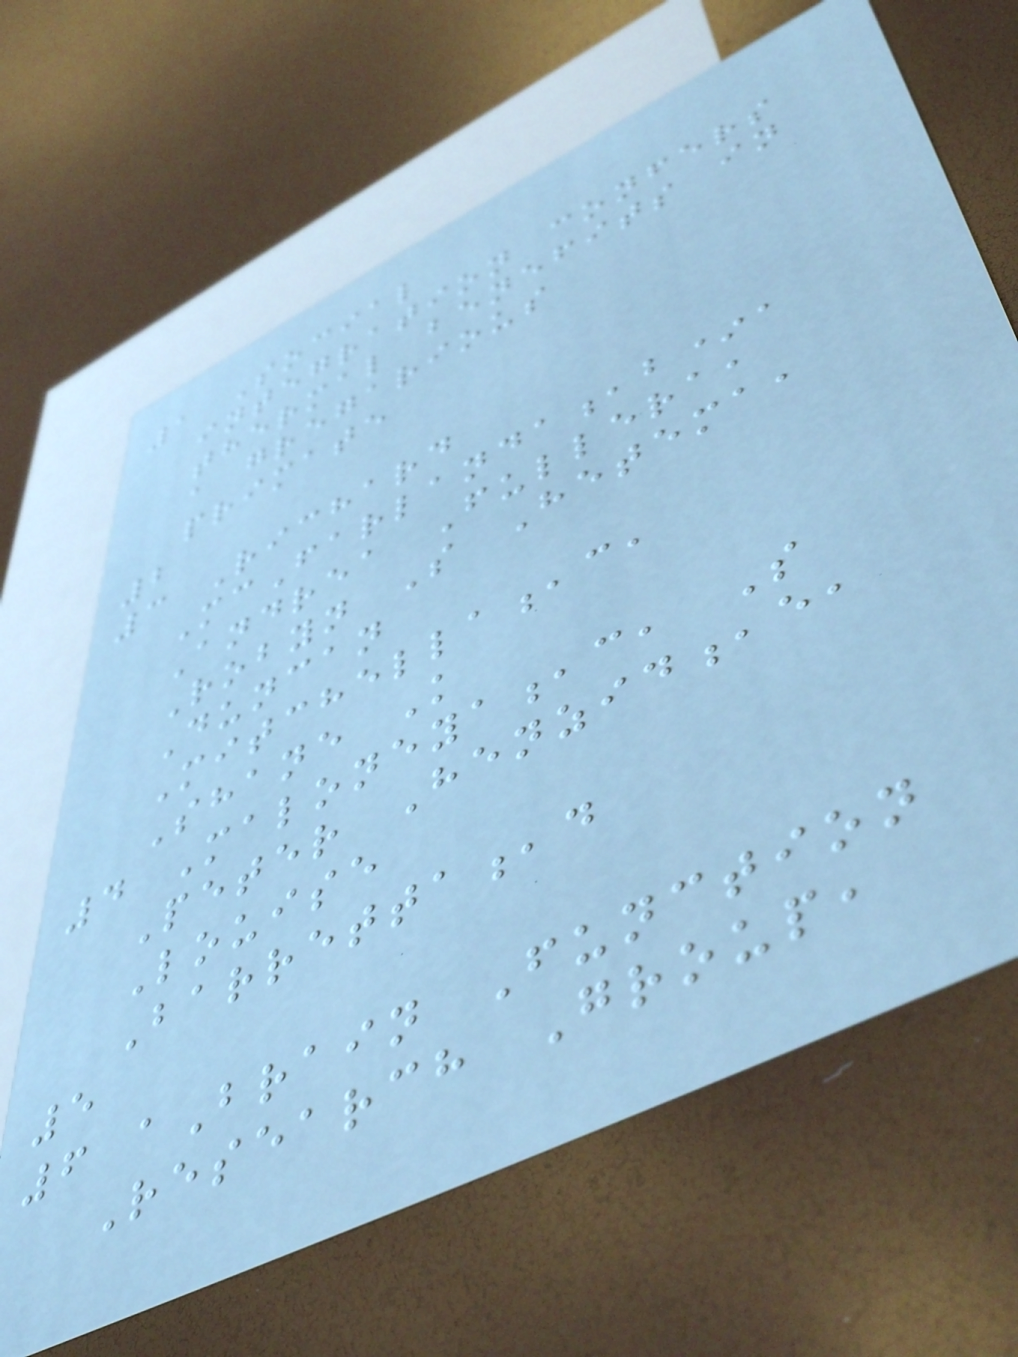1 Social
integration confers
thermal benefits in
a gregarious
primate
2
3 Richard
McFarlanda,b*,
Andrea Fullera,
Robyn S Hetema,
Duncan
Mitchella,c,
Shane K
4 Maloneya,c, S
Peter Henzid,e,
Louise
Barretta,d
5
6 aBrain Function
Research Group,
